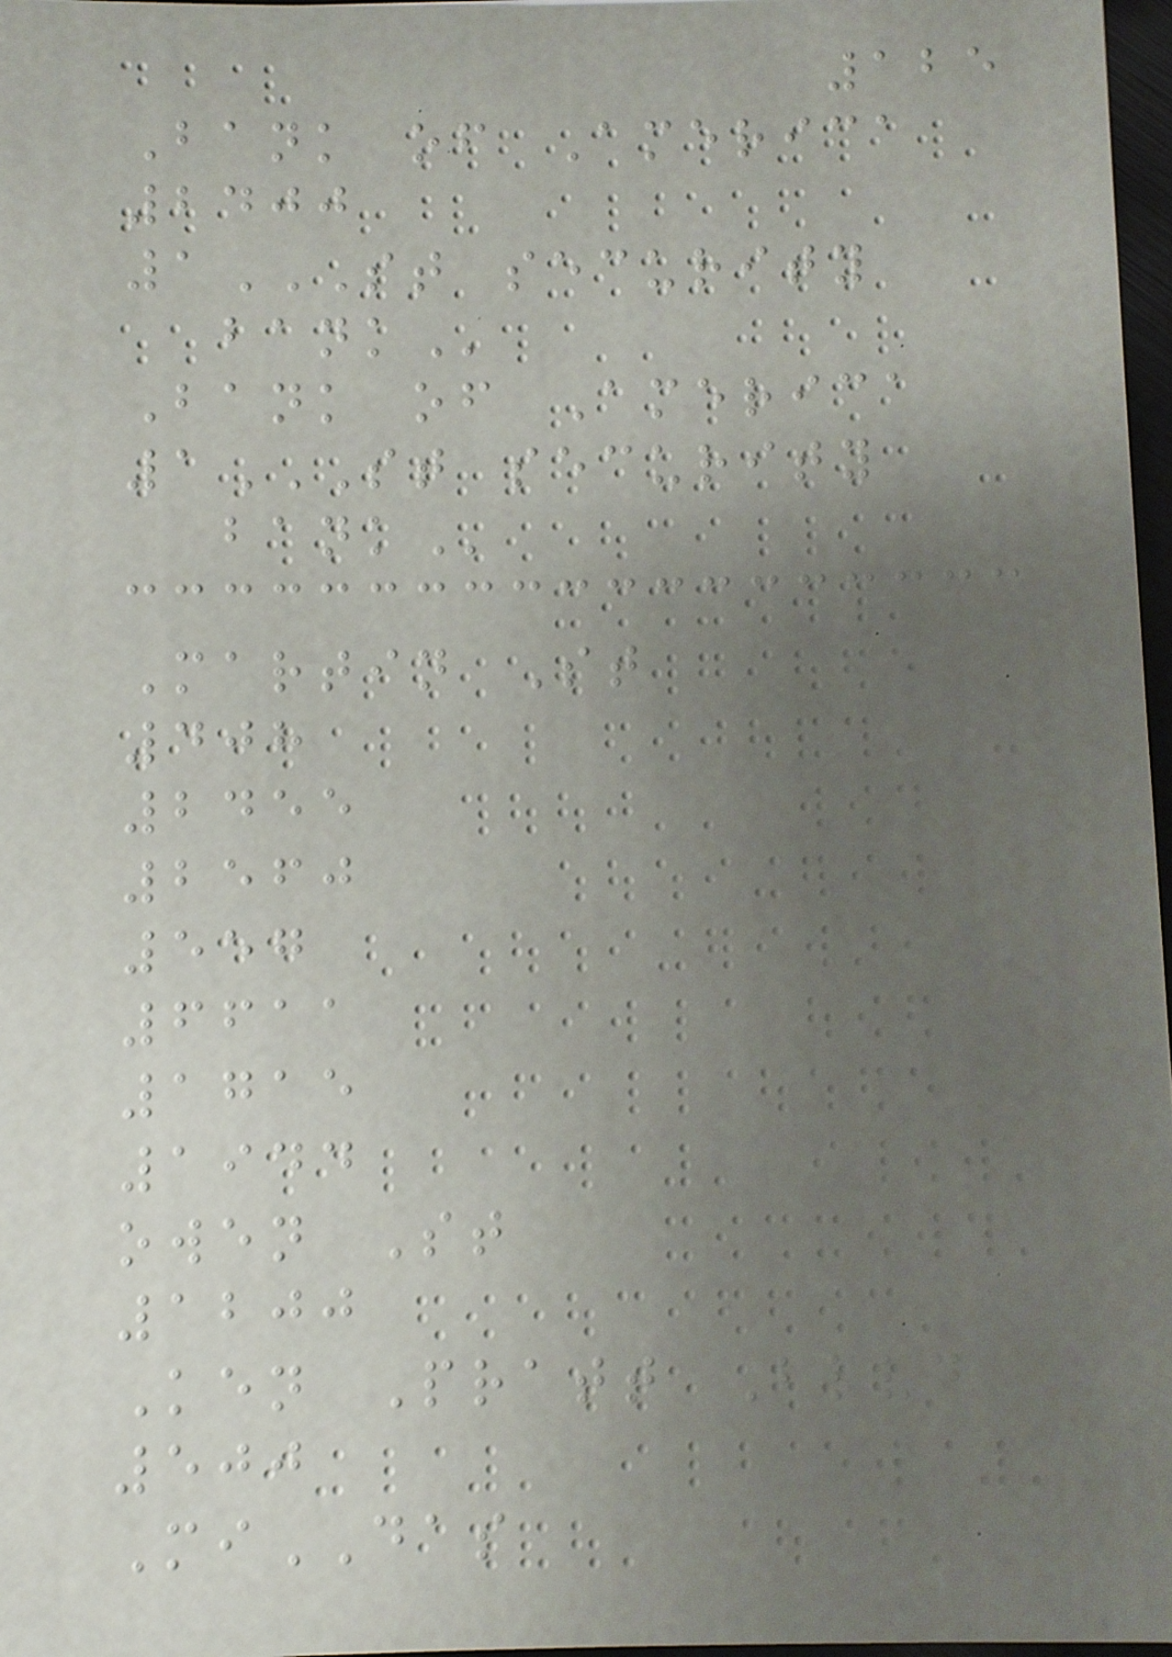125
Bank of America
2400
1ST SECURITY
BANK
Bank of America
1ST SECURITY
BANK
Martin St
408
2455
2560
557
6611
1715
1944
owen St
1200
Ken Pratt Blvd
500
MiDAS
